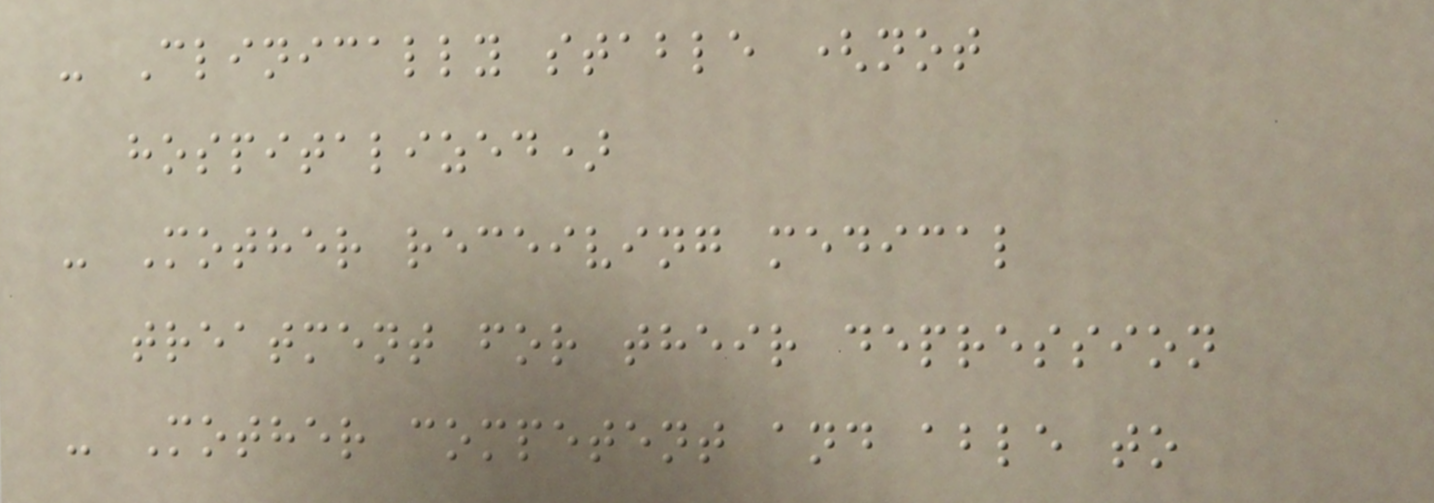- Clinically stable (not
hospitalized)
- Mother receiving medical
treatment for their depression
- Mother competent and able to
